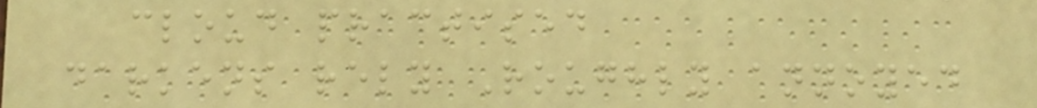cloud practised
darkens rely Roughly annoyed
